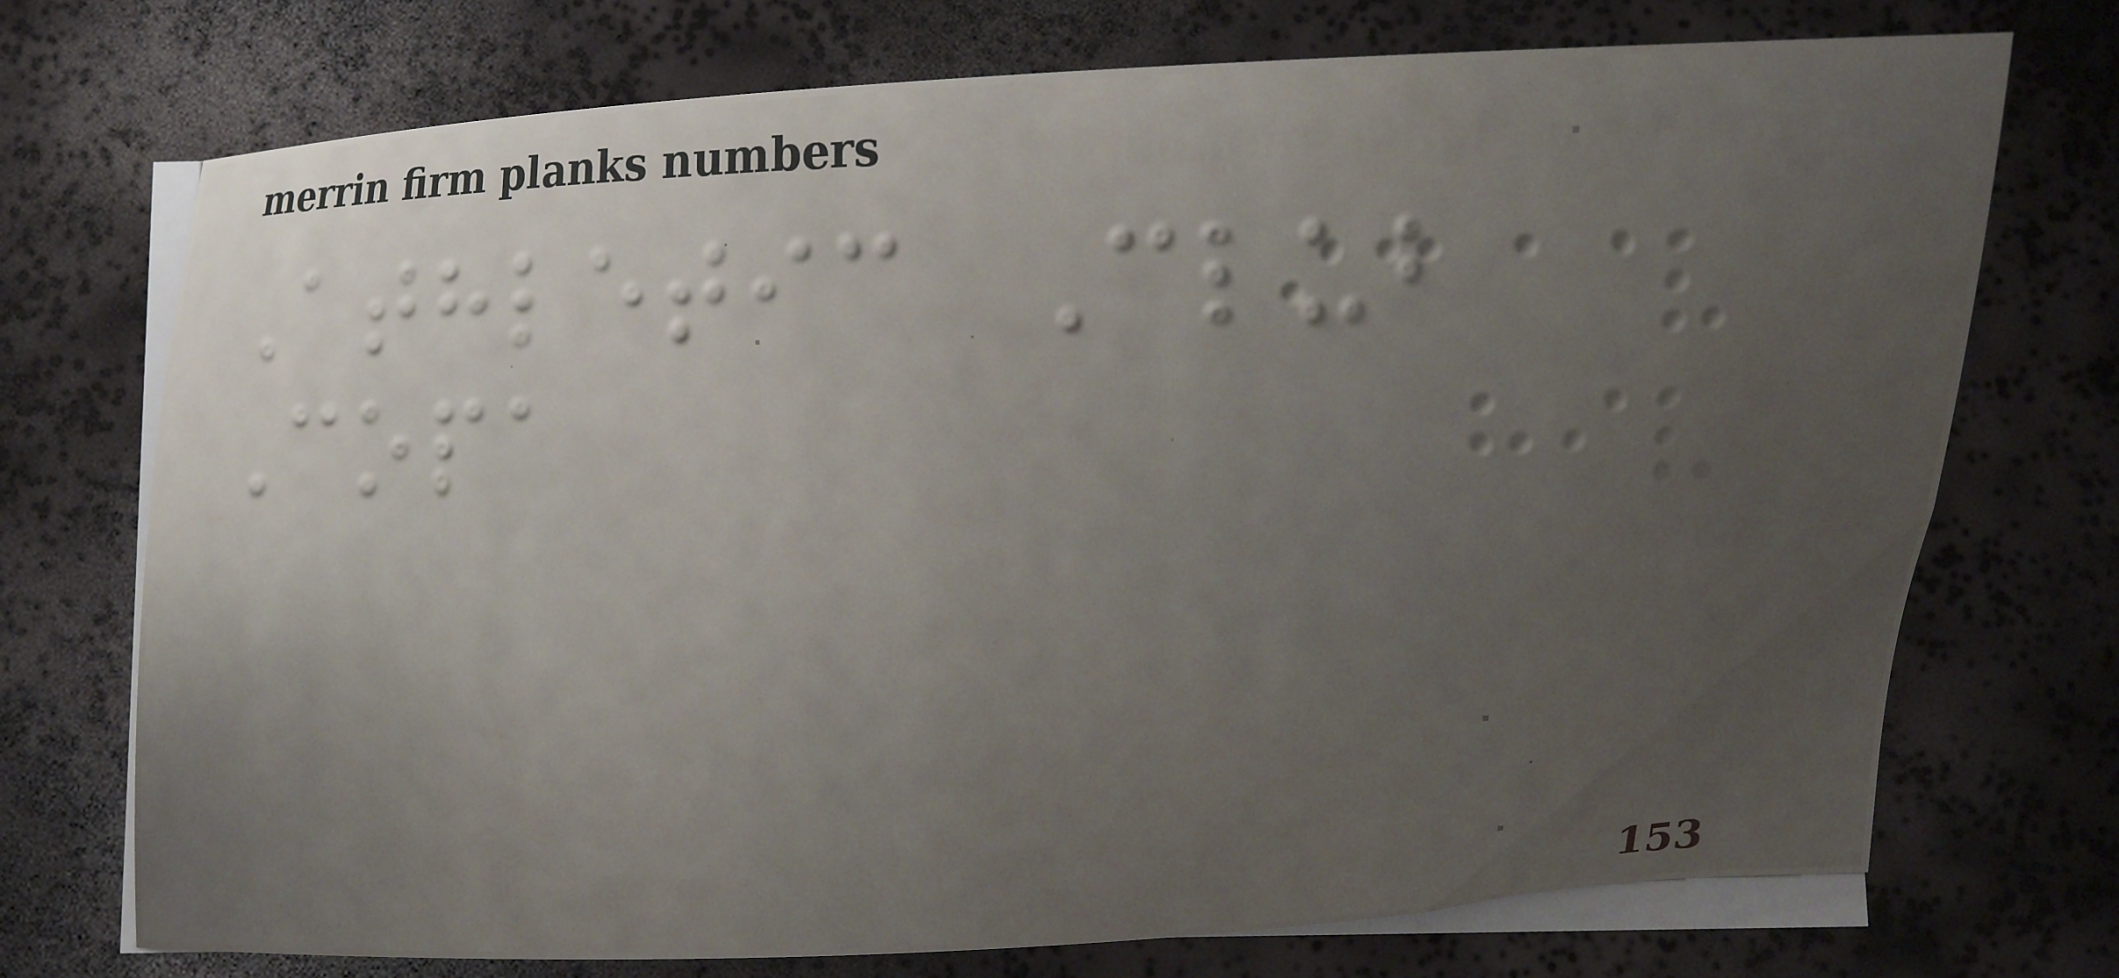Athletic Club
Copa
